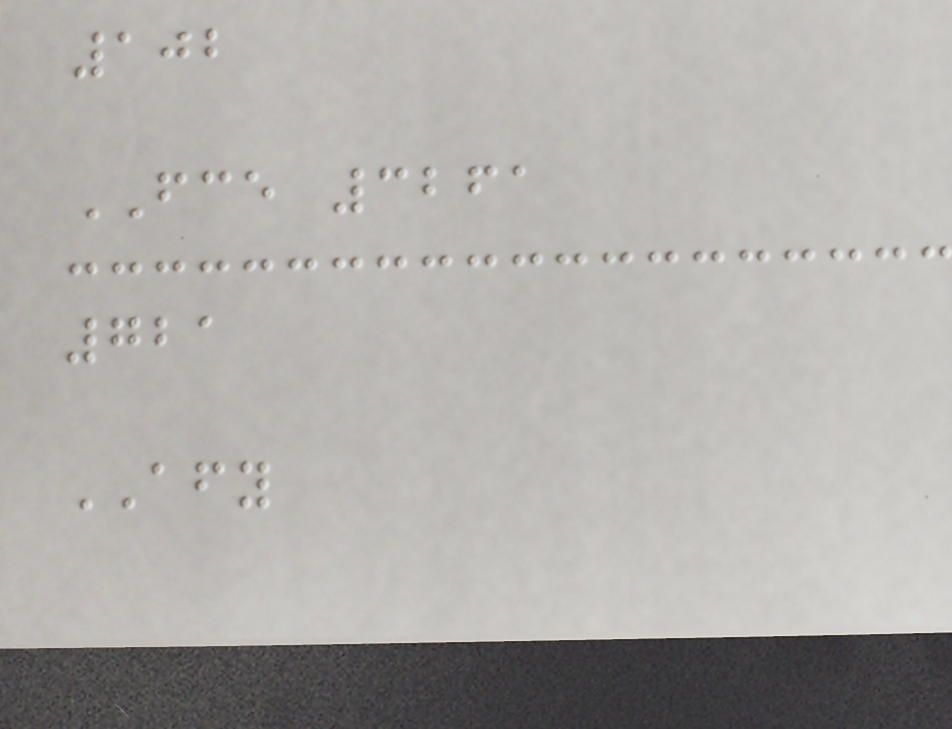102
FCE 3261
721
AFY
